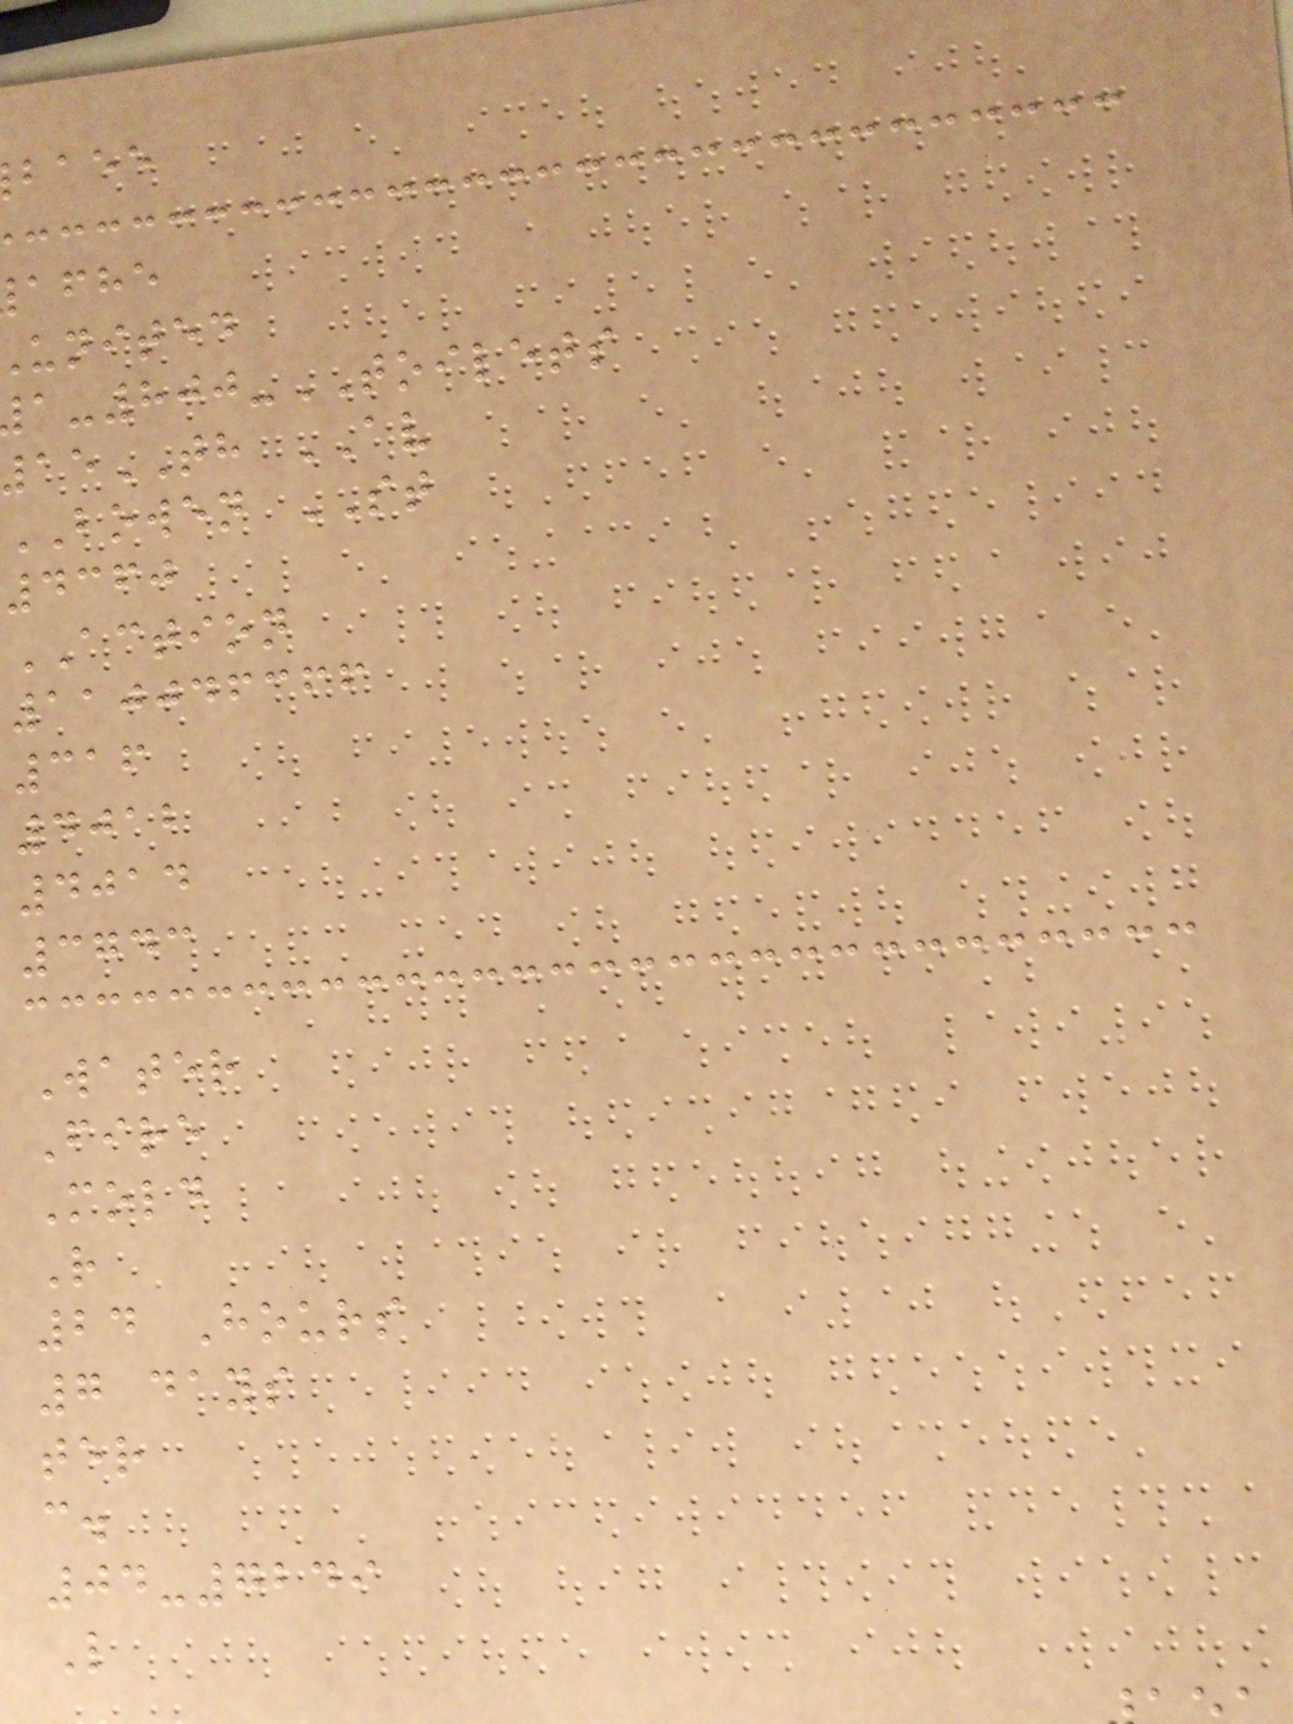baee
afhe
united
-800-TOILETS
TH AV
BOWEN ST
4360
ACTION
110046366
316
4012
4014
3743
Water
Fire
Mold
R
24 Hours
7 days
ter
c.
04-7249
L
